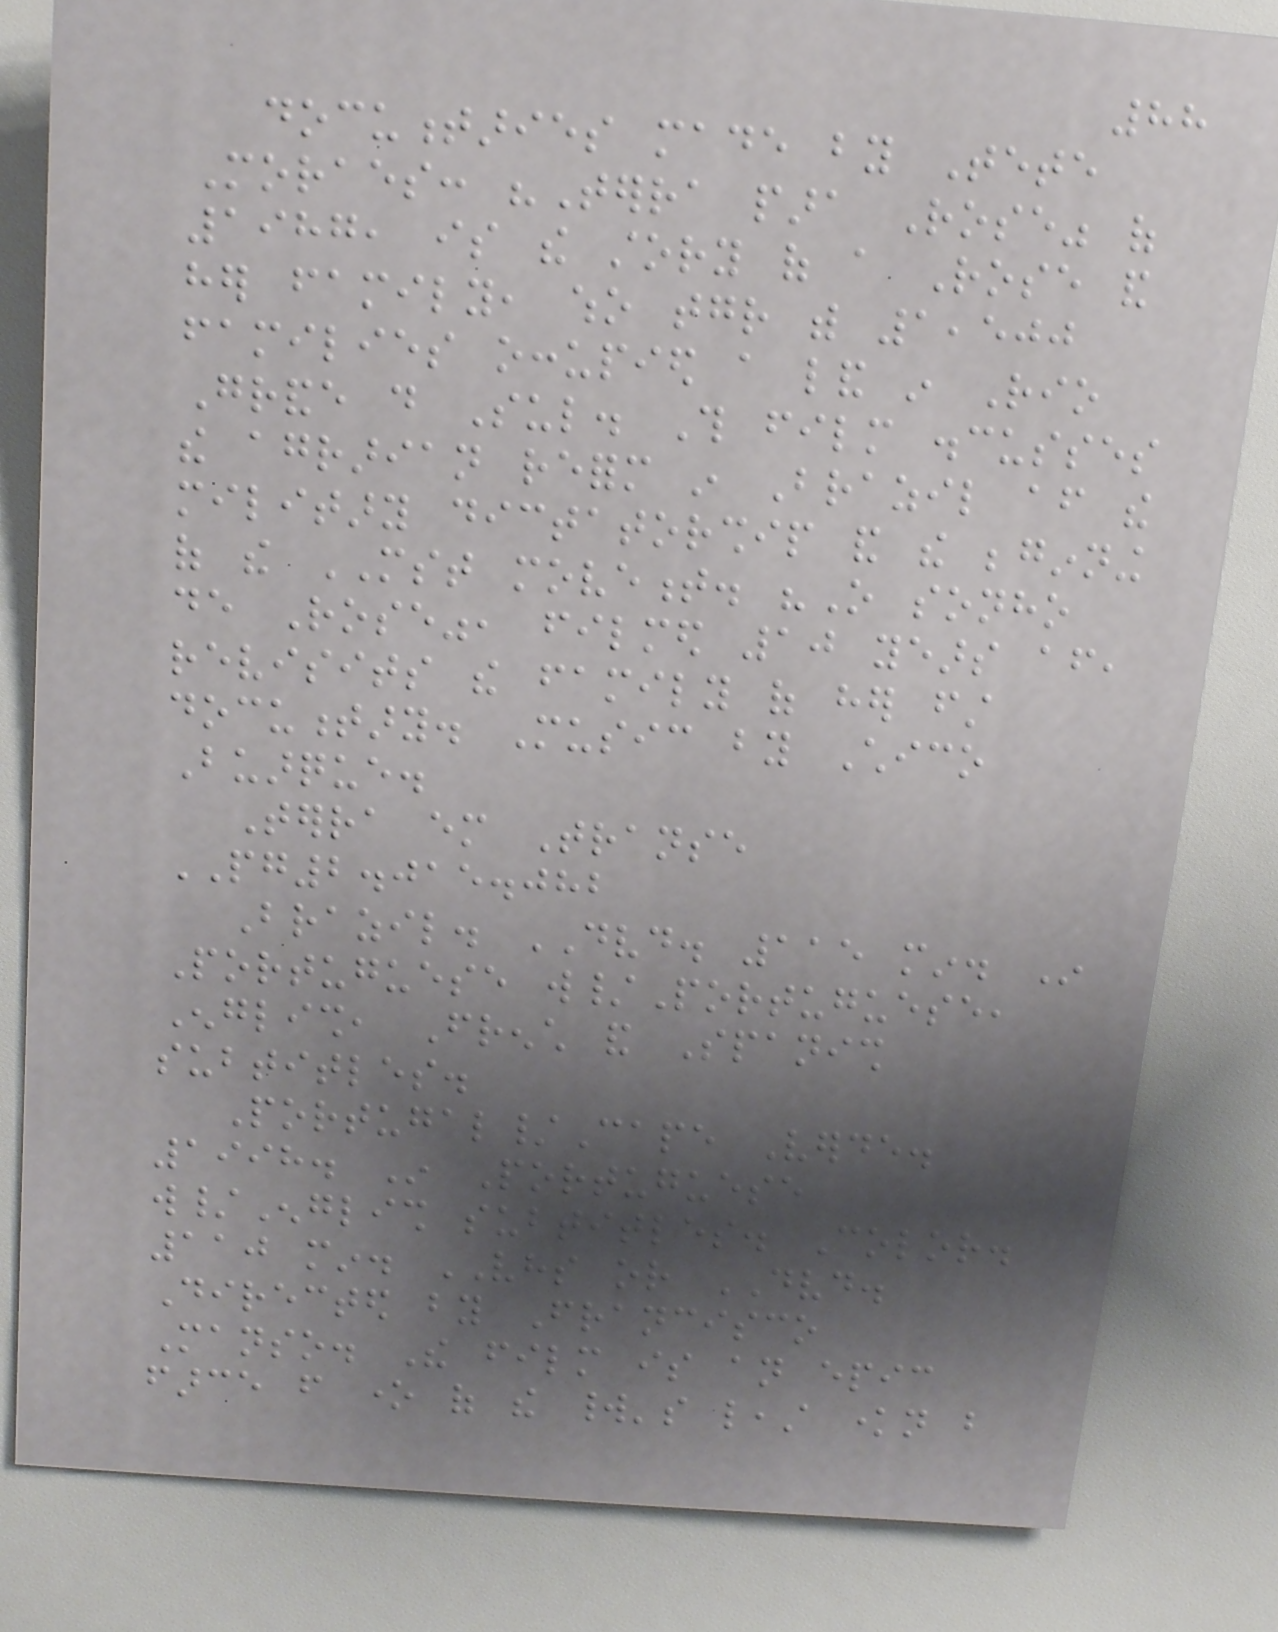88
documentaries made by Tete
Moraes: "Terra para Rose" of
1987, is the story of a Rose and
her family, who together with 1,500
families occupied a land in Rio
Grande do Sul. This film discusses
the agrarian reform in Brazil after the
military dictatorship and the beginning
of the MST movement. "O sonho
de Rose", filmed 10 years after,
revisits the family of her first
documentary. Music by Chico
Buarque.
Terra em Transe
PG2.015.082
Brazil. DVD. 115 min. In
Portuguese w/Portuguese,
English, French and Spanish
subtitles.
Portugal/Cape Verde.
1998. In Portuguese
w/English subtitles. Color.
110 min. VHS or DVD.
Directed by Francisco
Manso. The film is an epic
farce from one of the world's least known but
